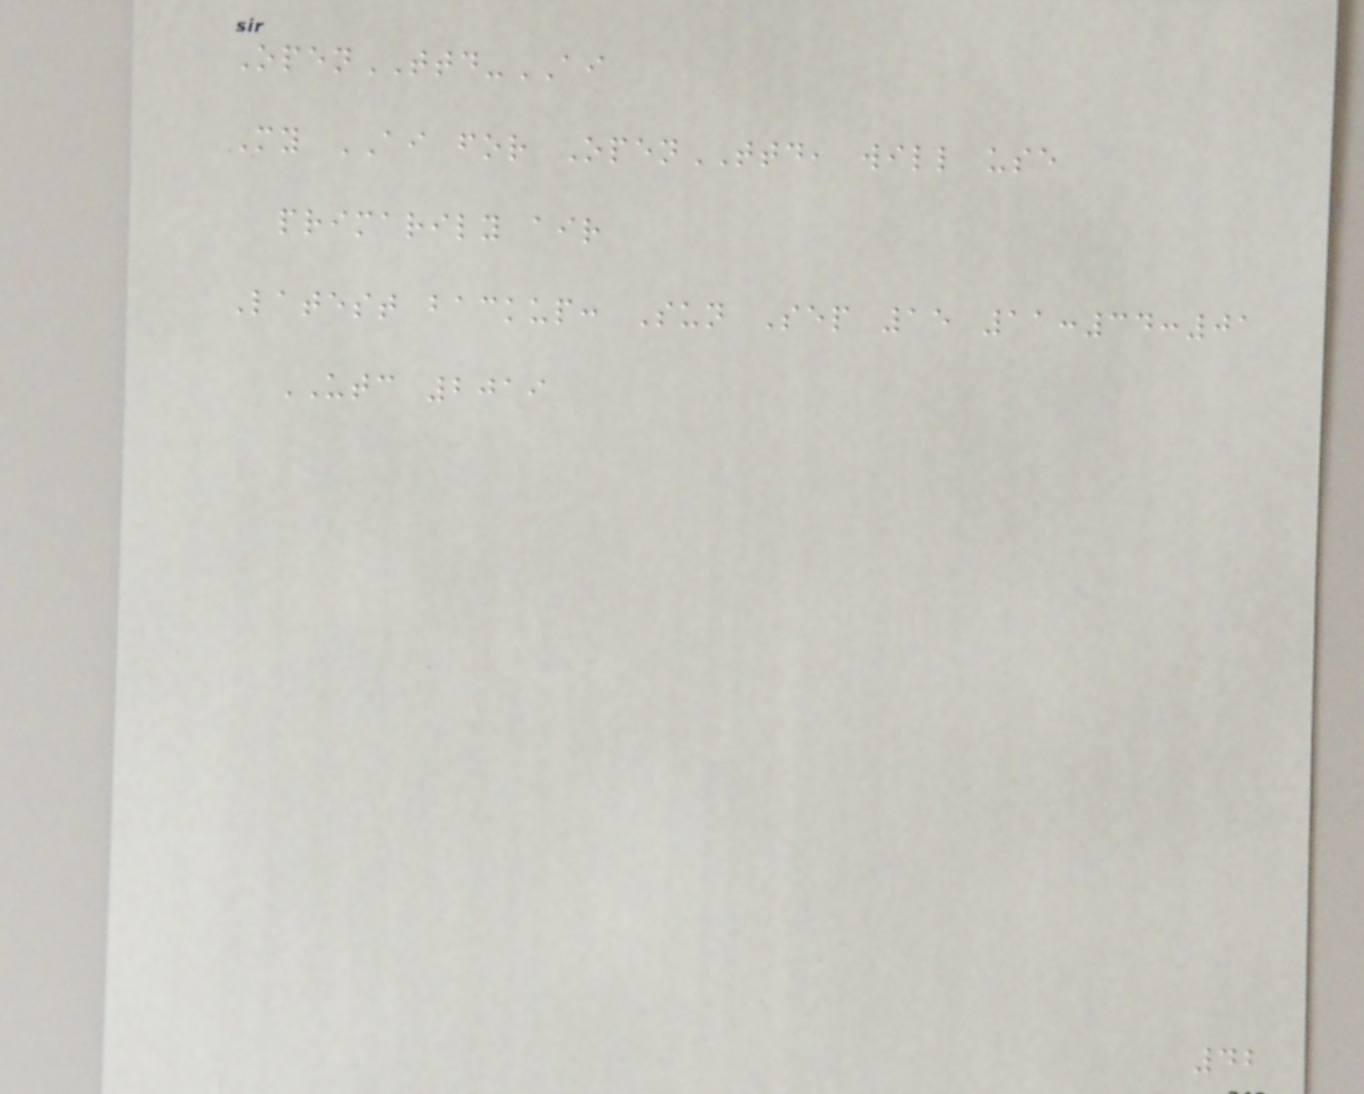OpenTTD-AI
My AI for OpenTTD, will use
primarily air
Latest backup: Sun Sep 15 11:34:01
UTC 2019
42
